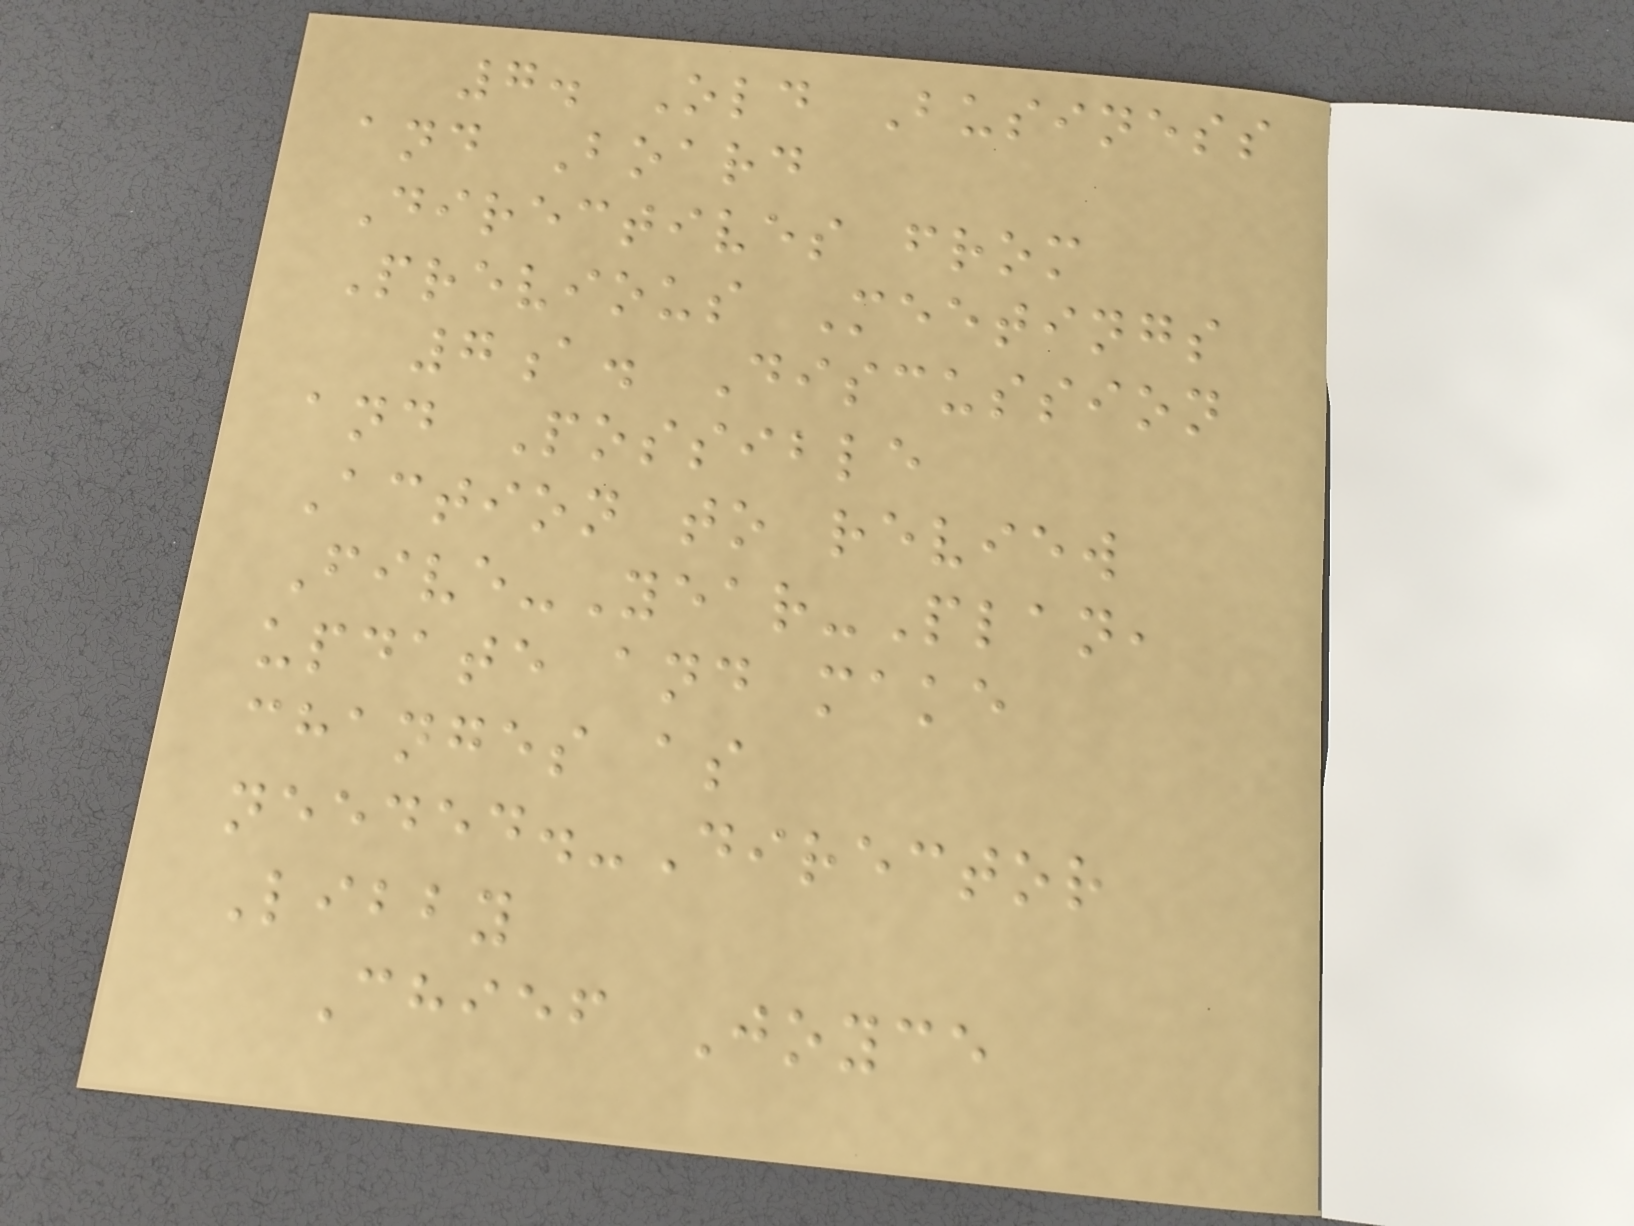7. Old Business
and Board
Directives from
Previous Meetings
7a. Discussion
and Possible
Action to review
Five-Year-Plan,
update and make
changes as
needed.-Director
Libby
Chief Joyce
